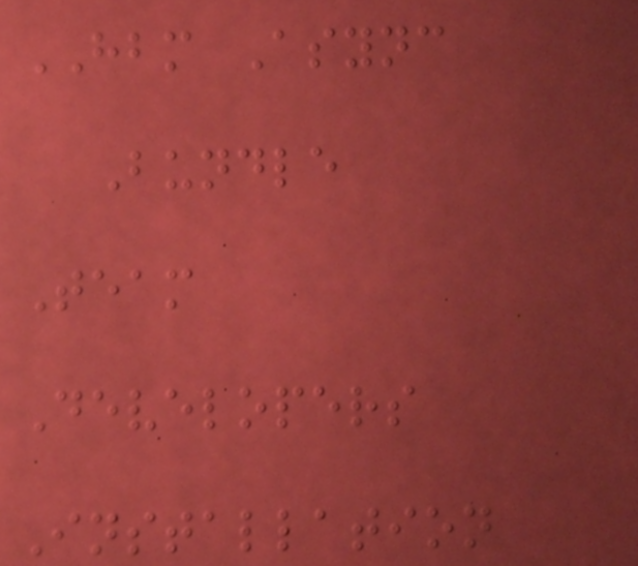HBM Async
Bundle
Team
Developers
Installation
